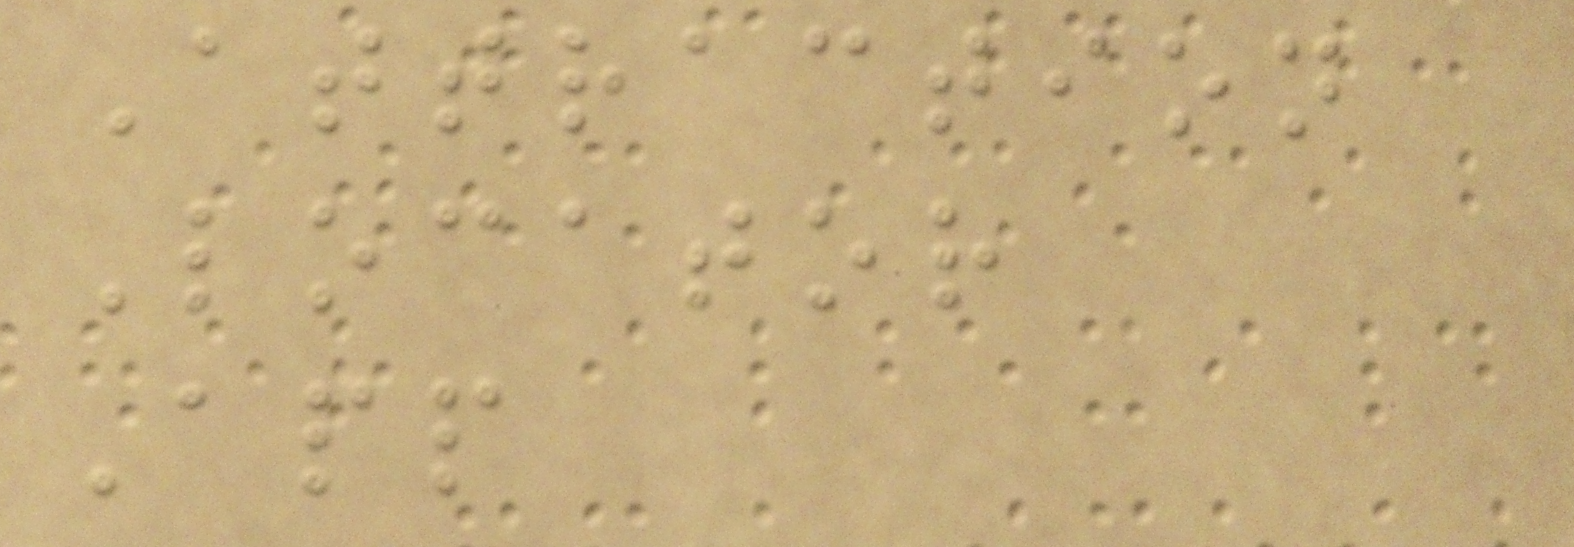Attraction
Locator
App
